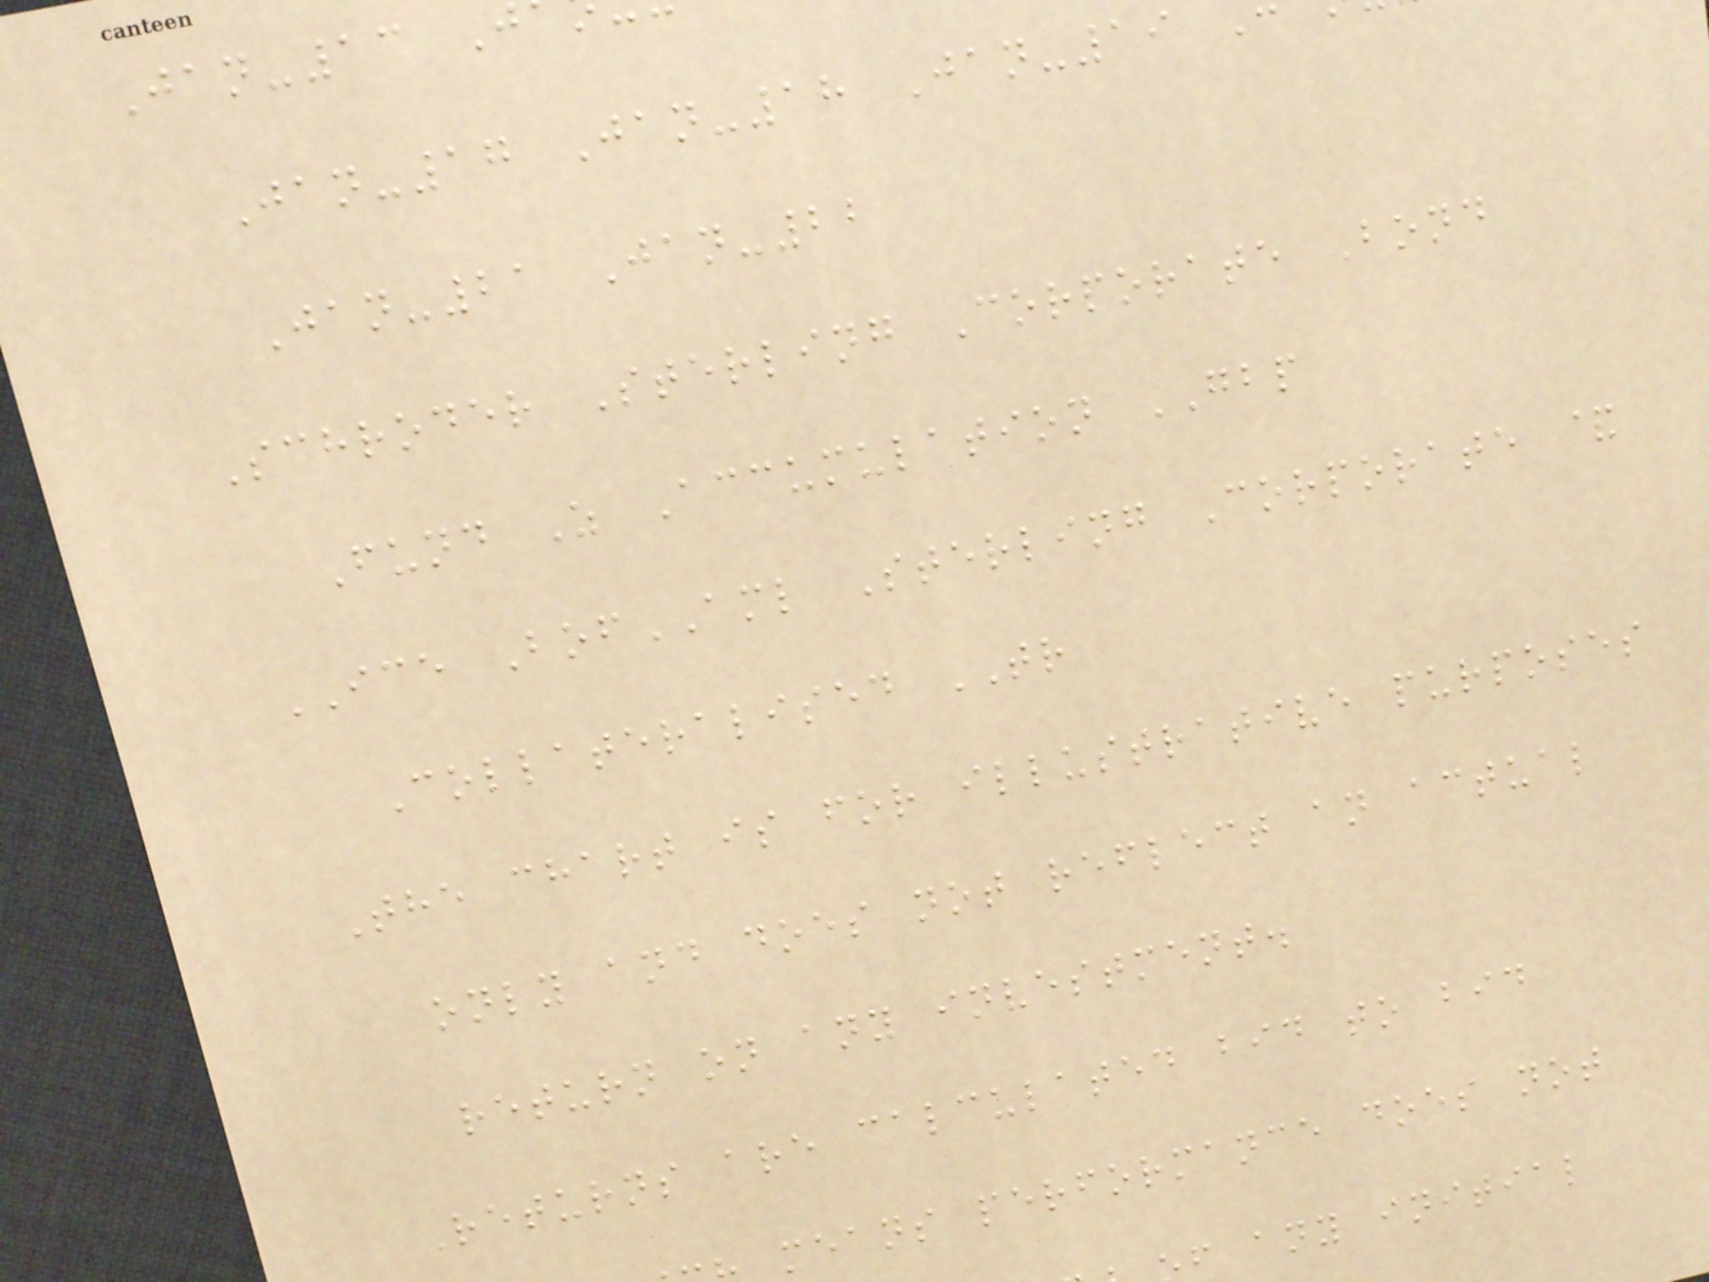Jan-13 J
Jan-17 Jan-18 Jan-19
Jan-21 Jan-22
Schroder Sterling Corporate Bond
Fund Z Accumulation GBP
ICE BofAML Sterling Corporate &
Collateralised TR
The chart is for illustrative purposes
only and does not reflect an actual
return on any investment.
Returns are calculated bid to bid
means performance does not
f any initial
